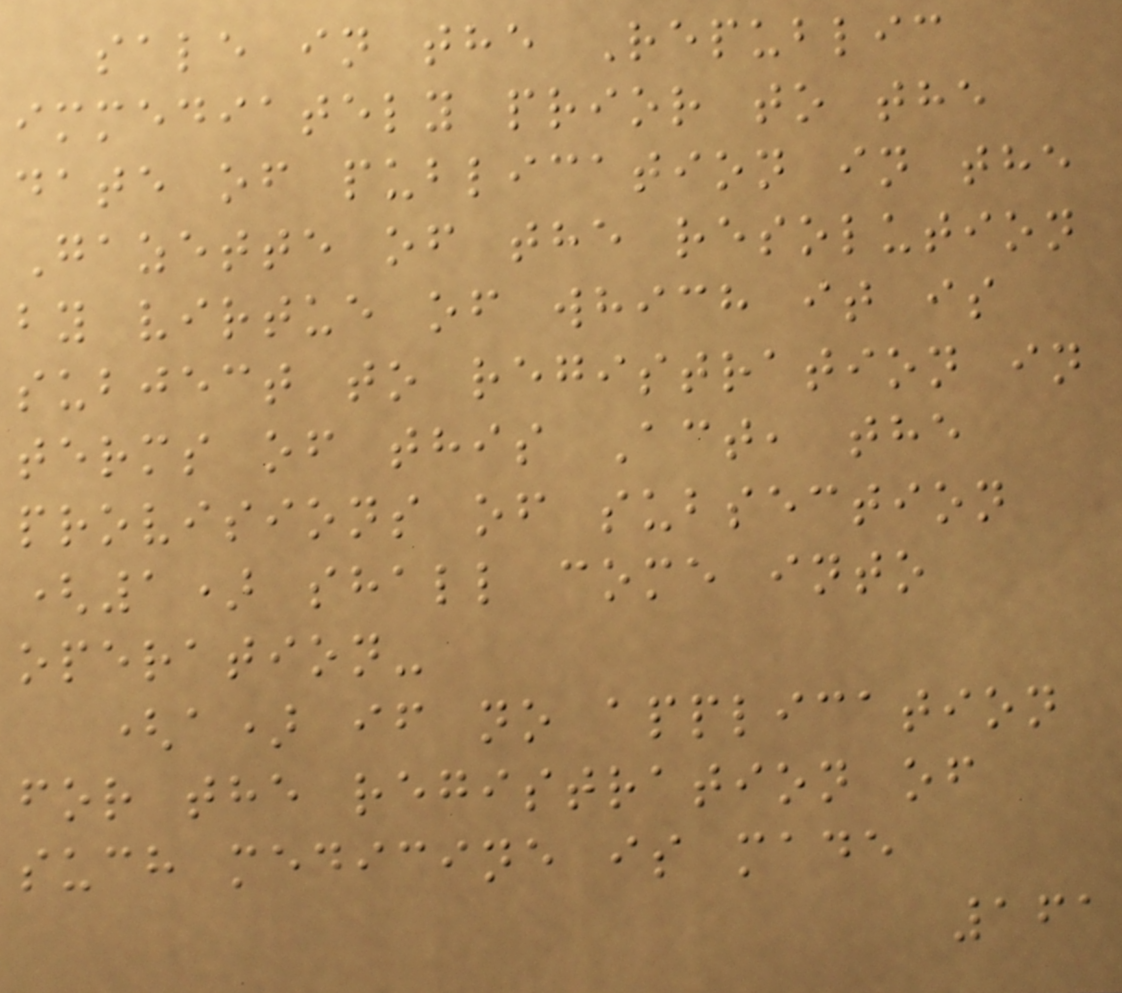sale in the Republic
immediately prior to the
date of publication in the
Gazette of the resolution
by virtue of which it is
subject to registration in
terms of this Act, the
provisions of subsection
(1) shall come into
operation-
(a) if no application
for the registration of
such medicine is made
161
